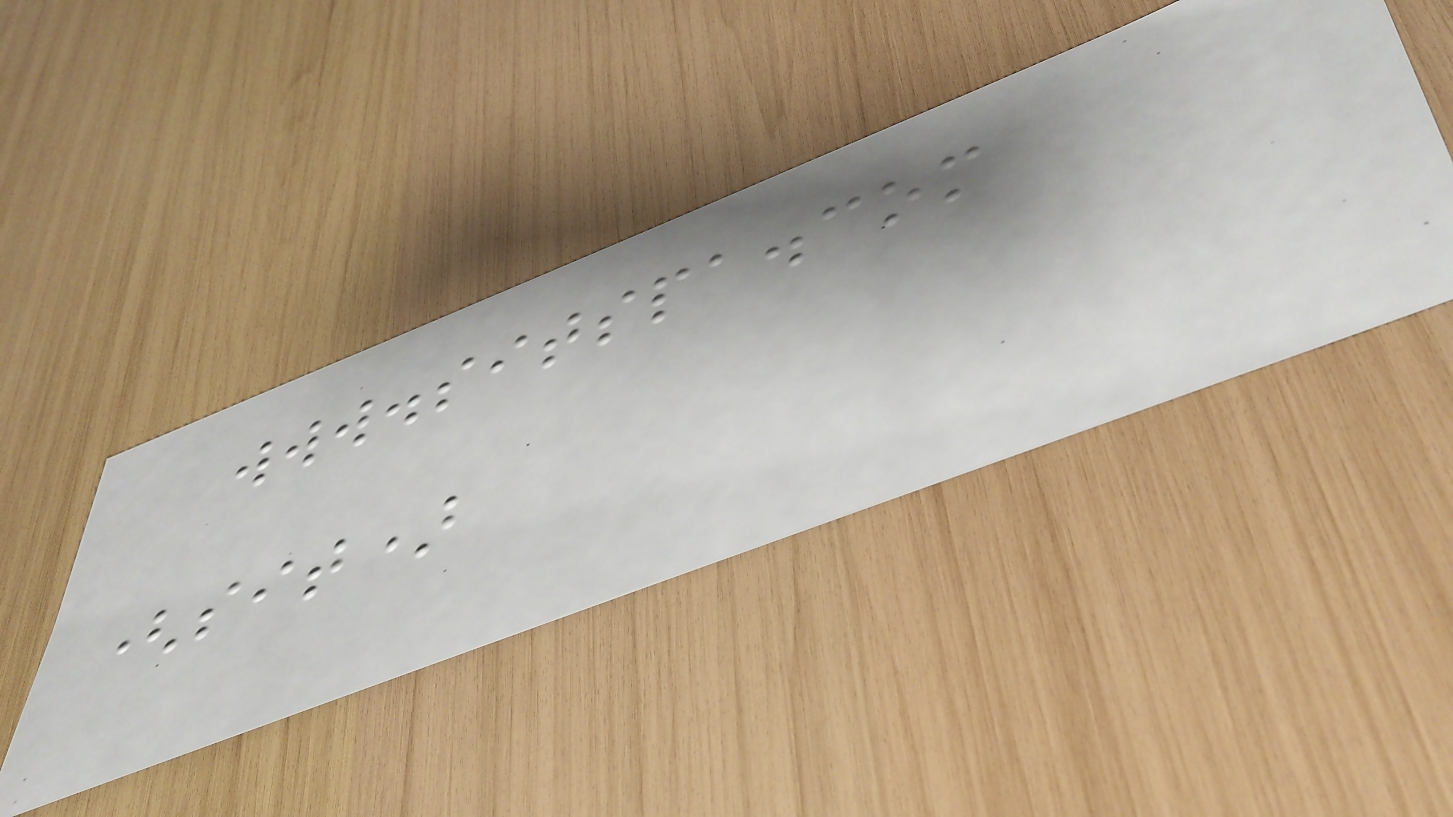www.sitspa.com
(sit)
